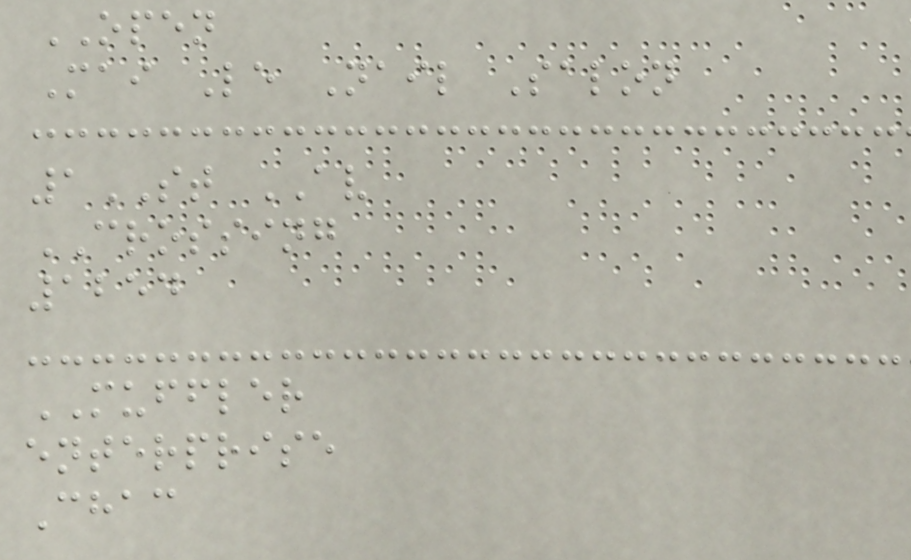OPEN
Mai Le Nail Salon
1ST AV
CROSSING
1254
MUFFLER
enterprise
Chac
